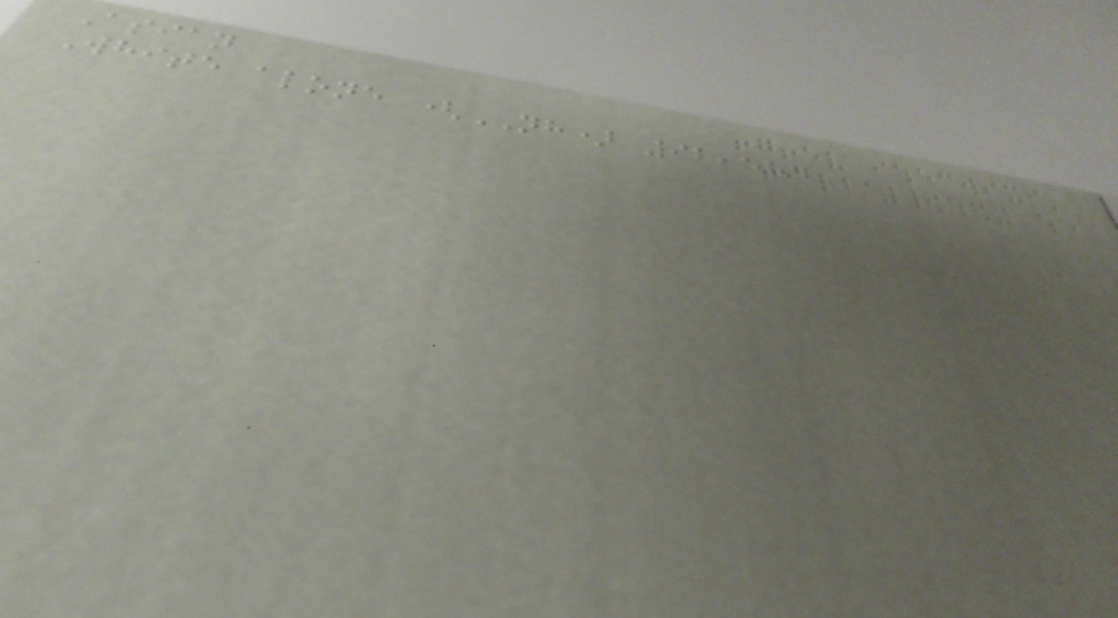Asian
White alone (NH) 92,584
